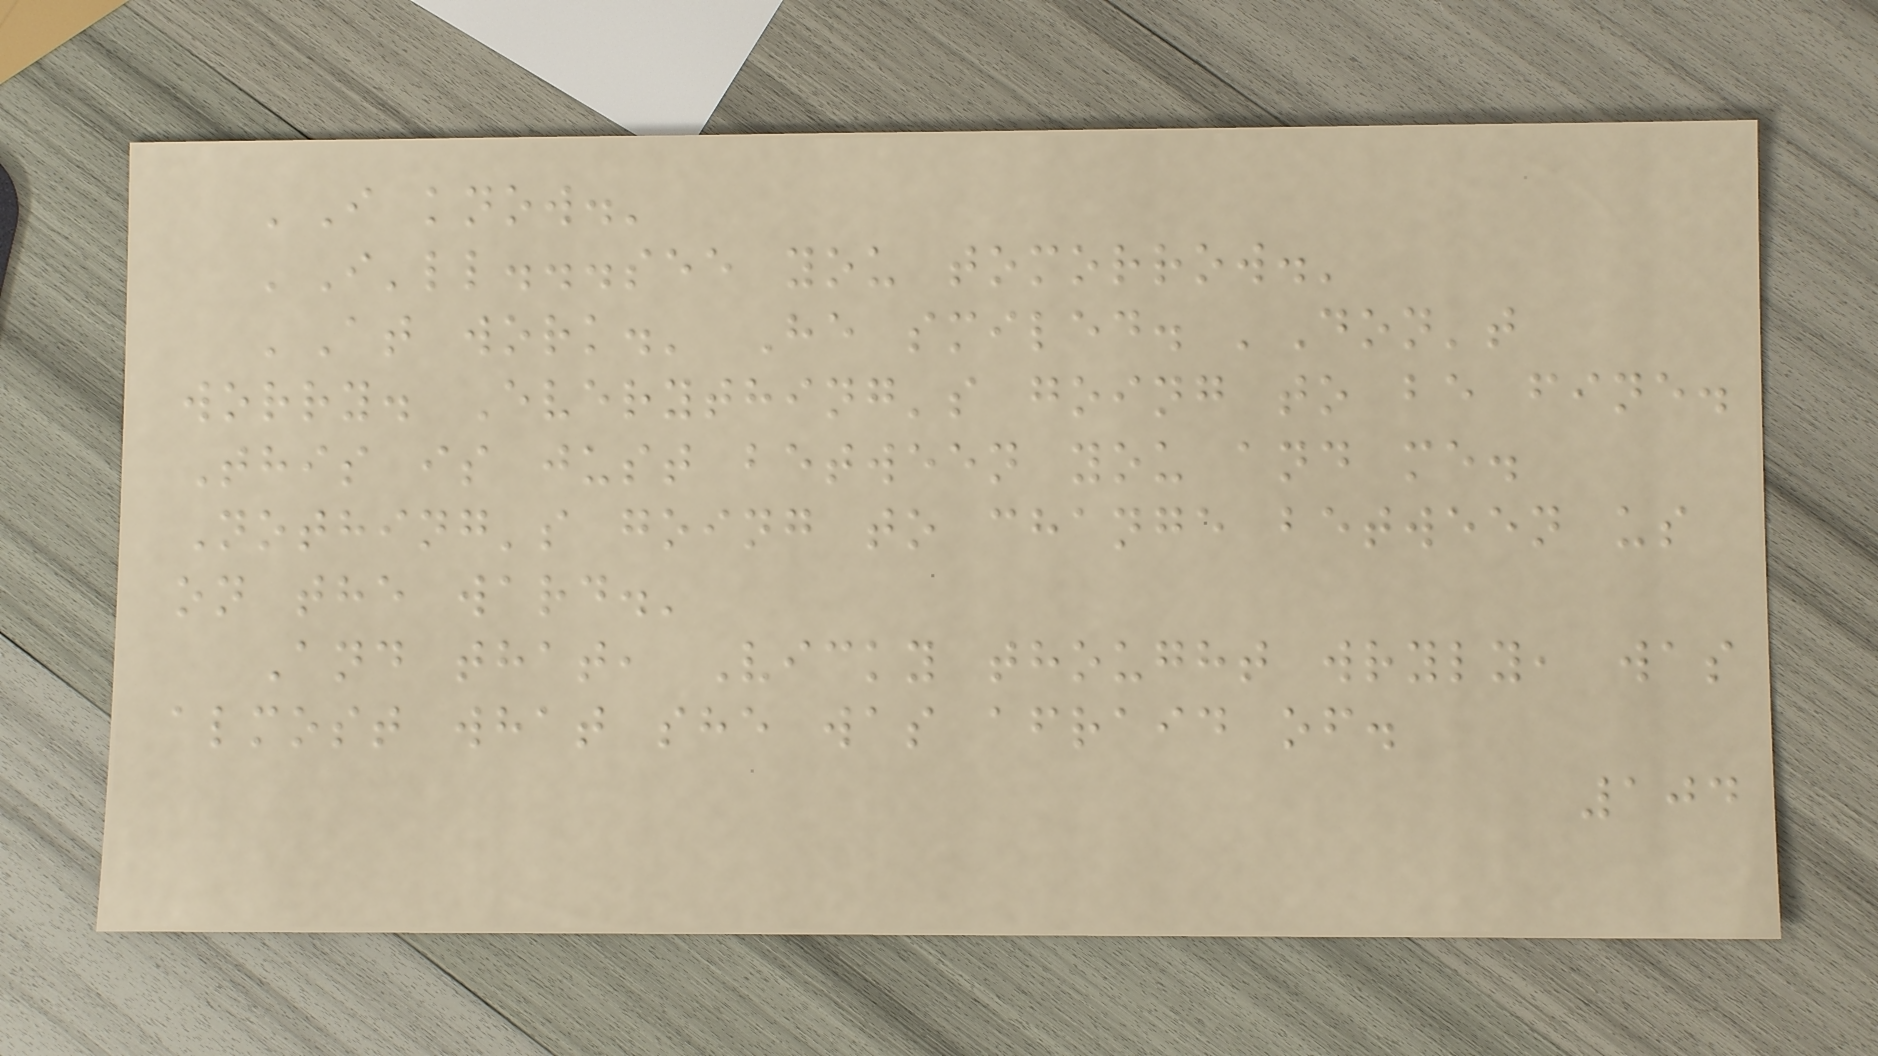'I know.'
'I'll...see you tomorrow.'
'At work.' He smiled. 'Don't
worry. Everything's going to be fine.
This is just between you and me.
Nothing's going to change between us
on the ward.'
And that, Vicky thought wryly, was
almost what she was afraid of.
104
